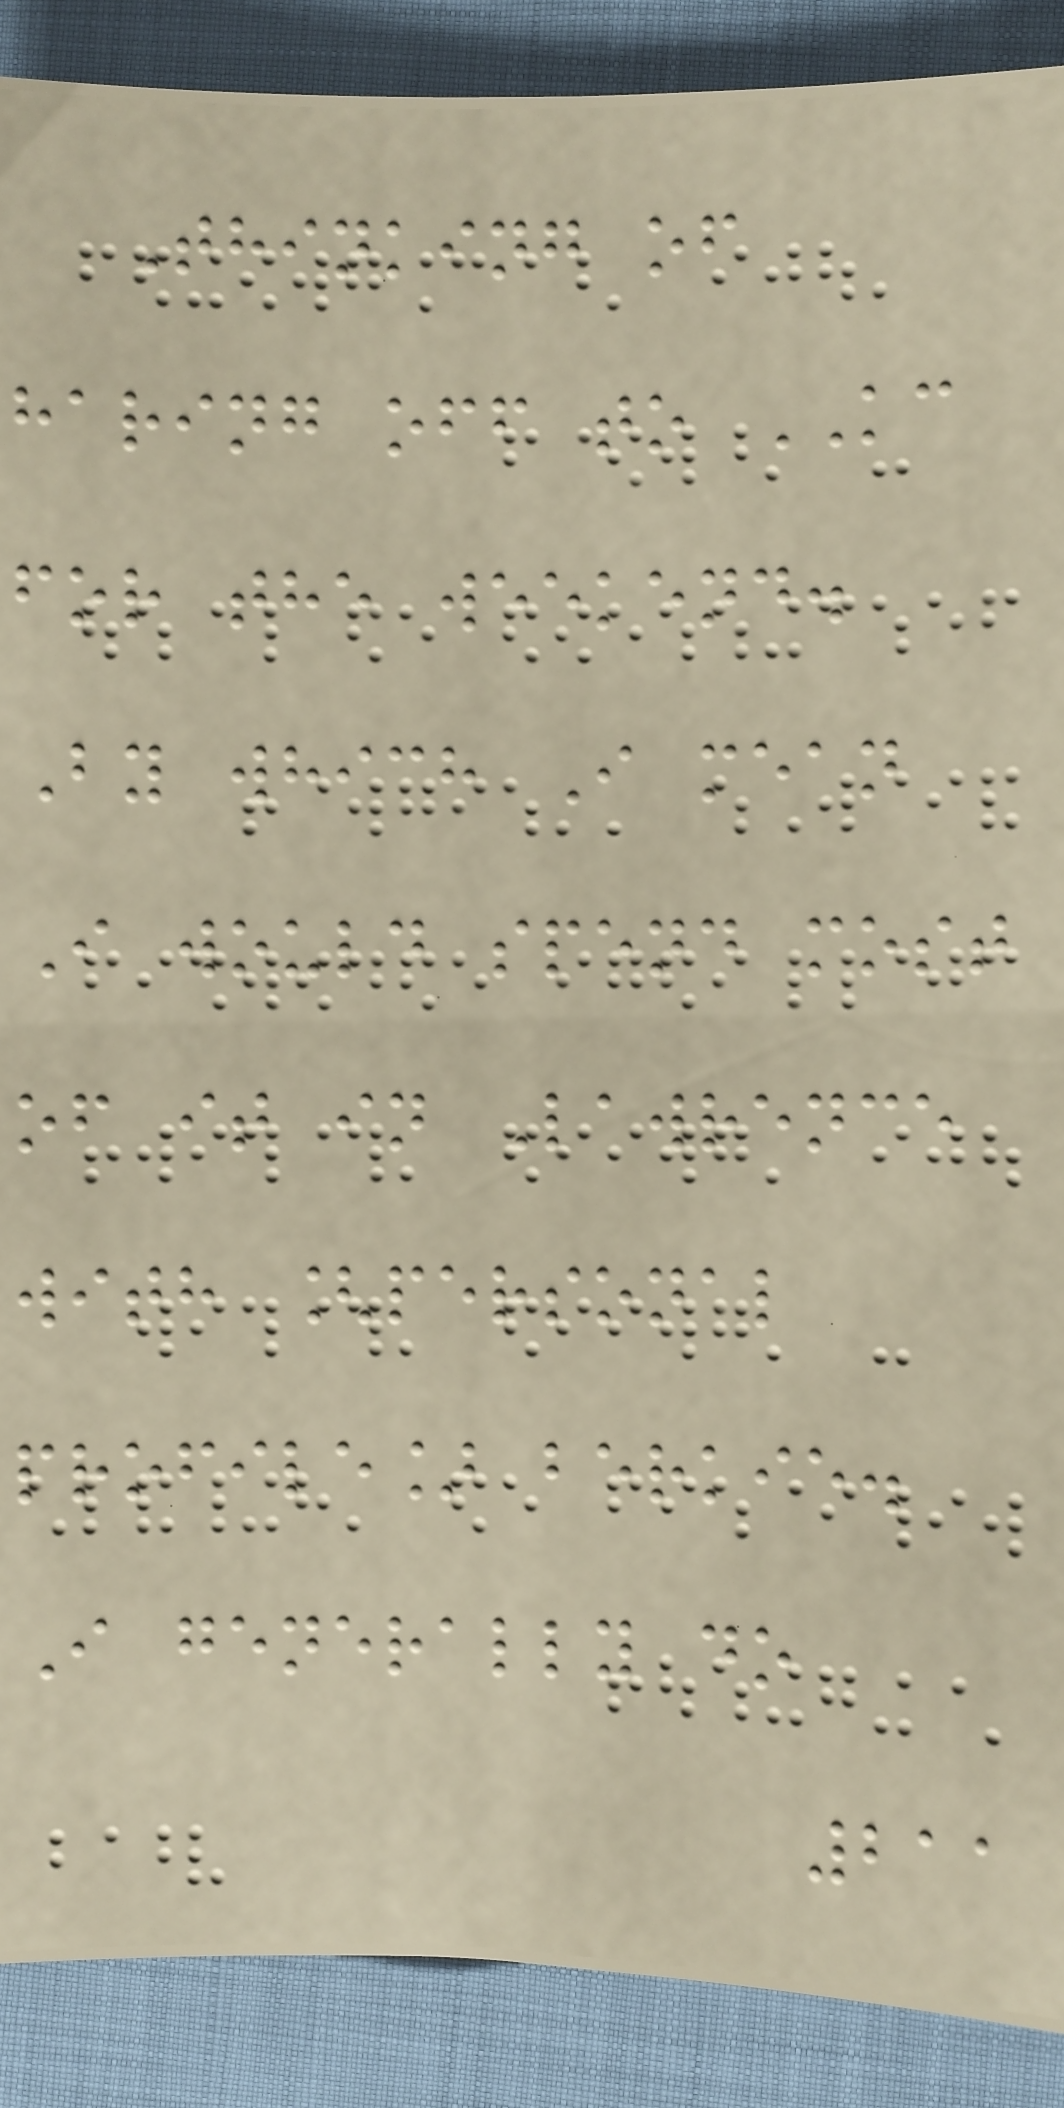Thinking of
haring off to KC
for the weekend.
By which I mean
I would spend most
of it in Lawrence
with [personal
profile] berkie.
I generally do
211
